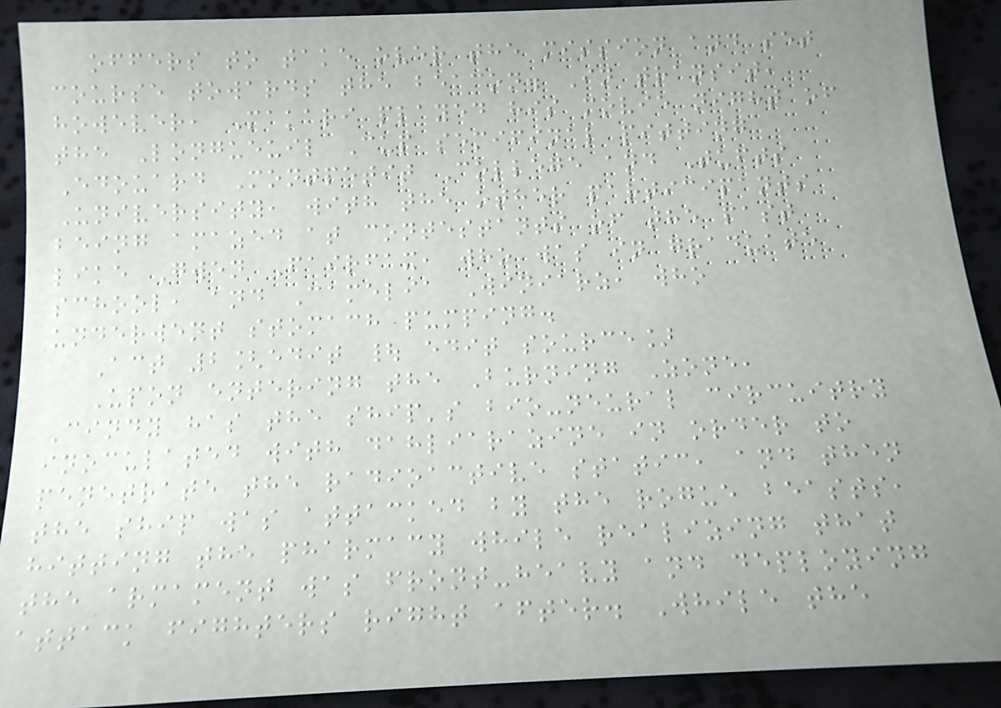offers to take over the mission and set
course towards the beacon. In transit,
however, Makari played his movie night of
the Longueuil Cup semifinal pitting
Edouard Montpetit College and Tufts
University, with the other participants
being amazed at contestants of the past
like Gwen Fairfax, who was in graduate
school, and Camelia Winiarz, who
underwent stomach pumping.
Act 2[edit | edit source]
Upon entering the Burning Zone,
Cindy has the ship's bio-neural circuitry
inoculated with dahliarazine in order to
penetrate the radioactive static, and then
the ship was attacked by the rogue beasts,
hitting the pharmacy while realizing that
the armament was front-heavy and deploying
attack fighters right after. While the
